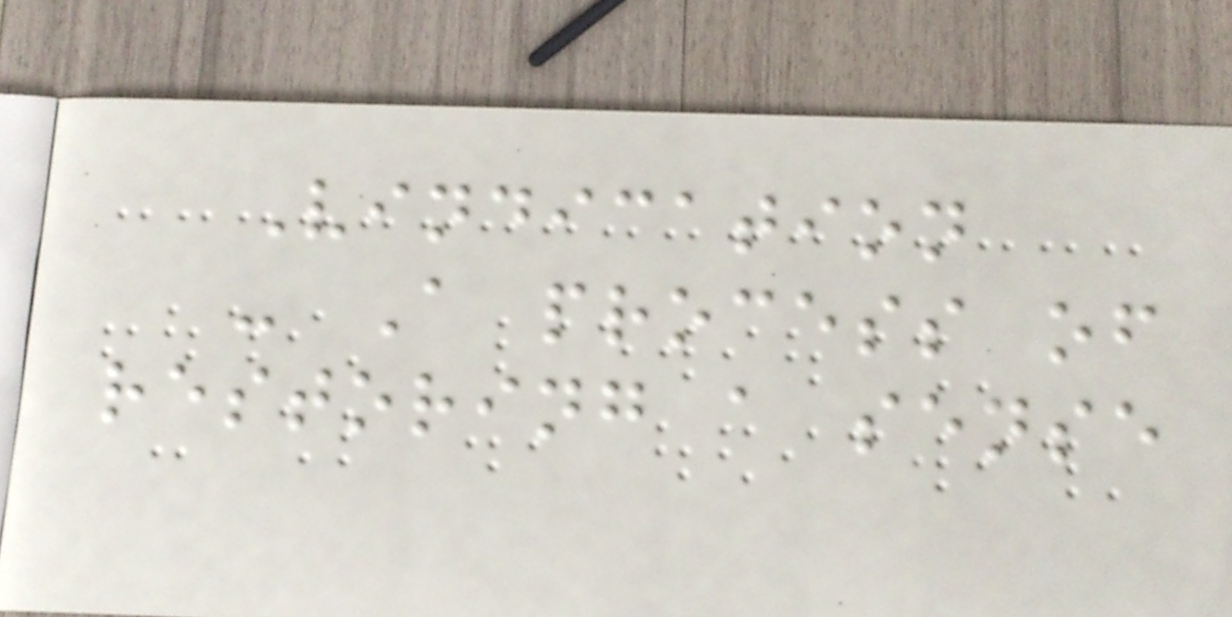Vindication
- A process of
restoring a sense
